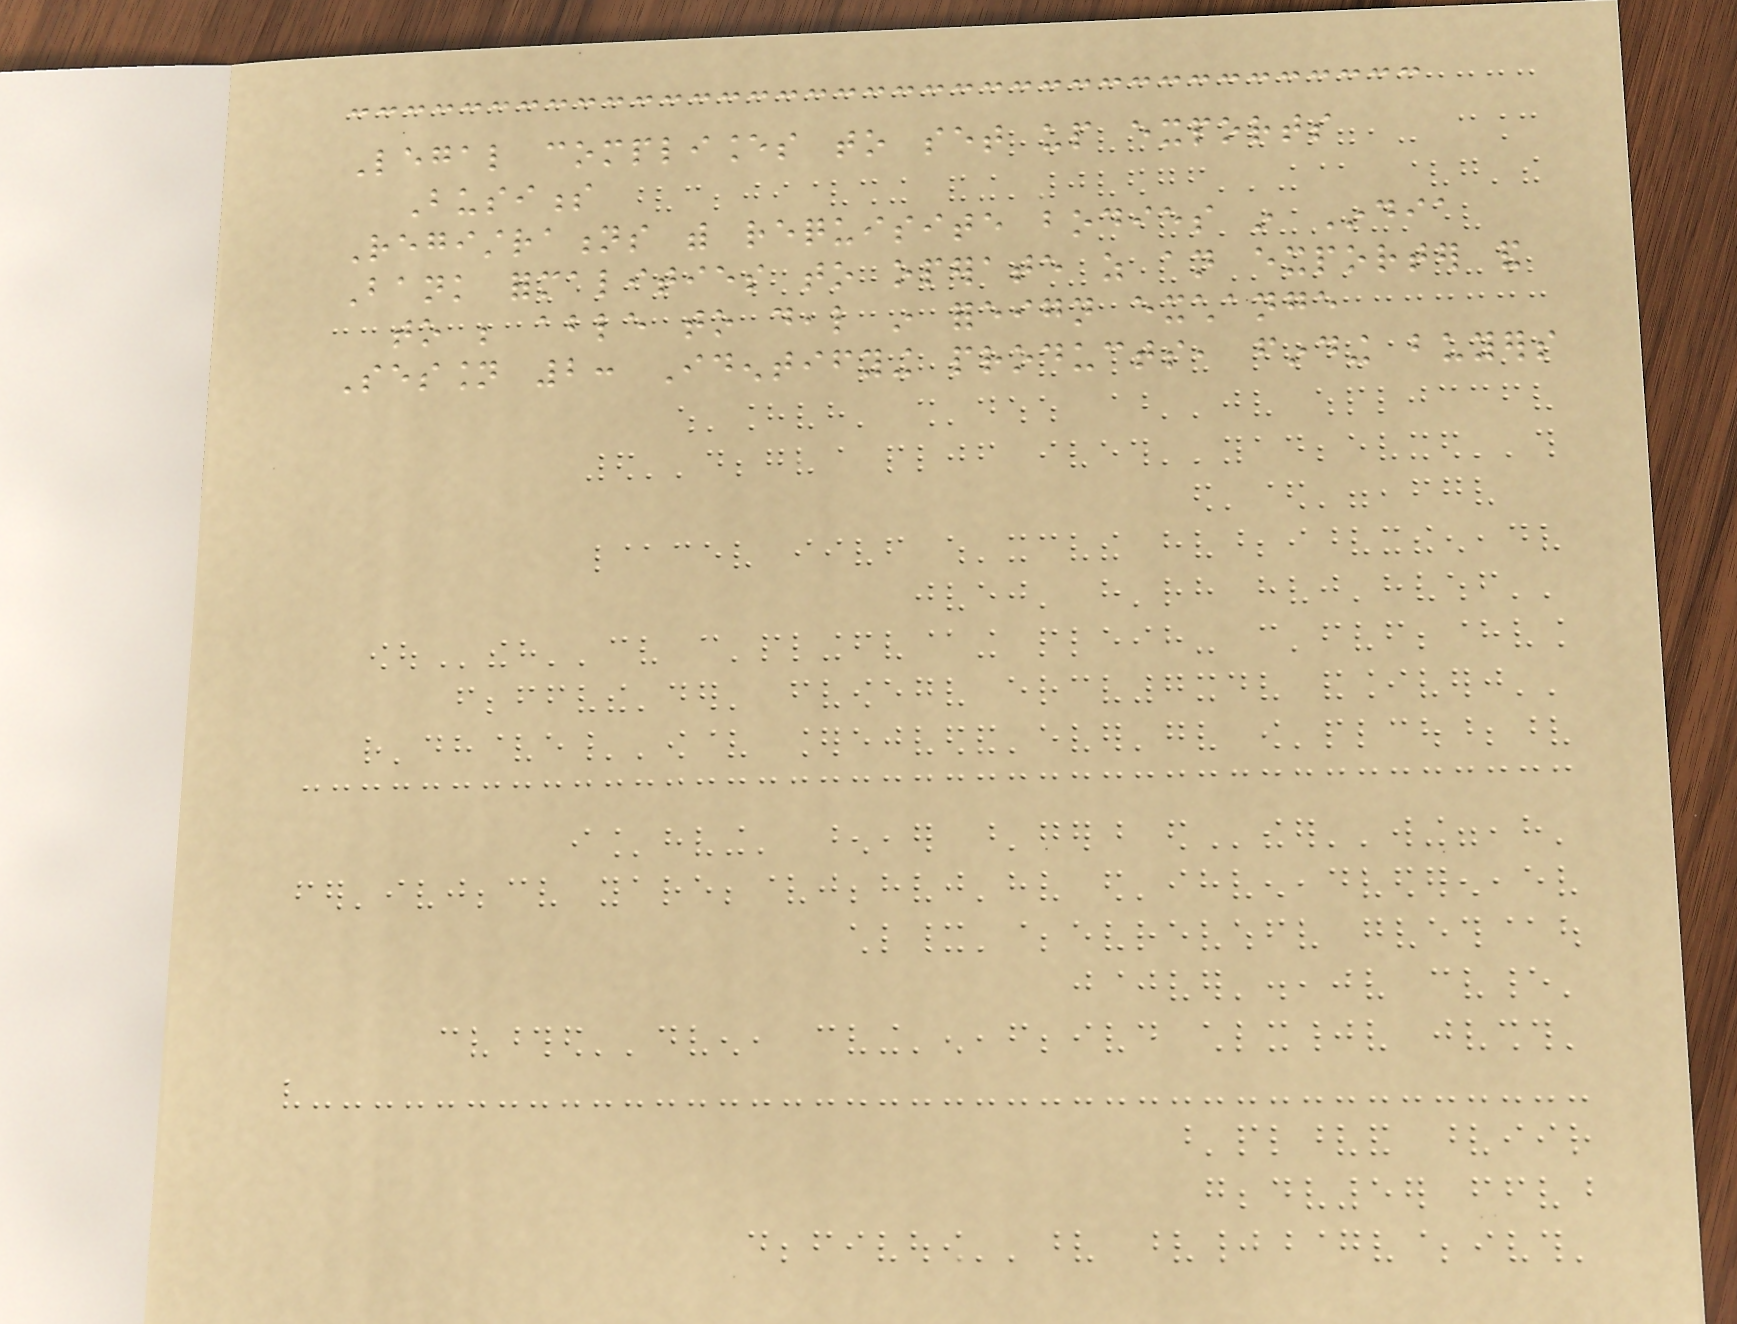Legal compliances to set up exports
Business
Registrations with requisite bodies in India
Bank formalities to operate as an exporter and
to be able to deal in foreign exchange
Session 2: Identifying products, finding buyers
